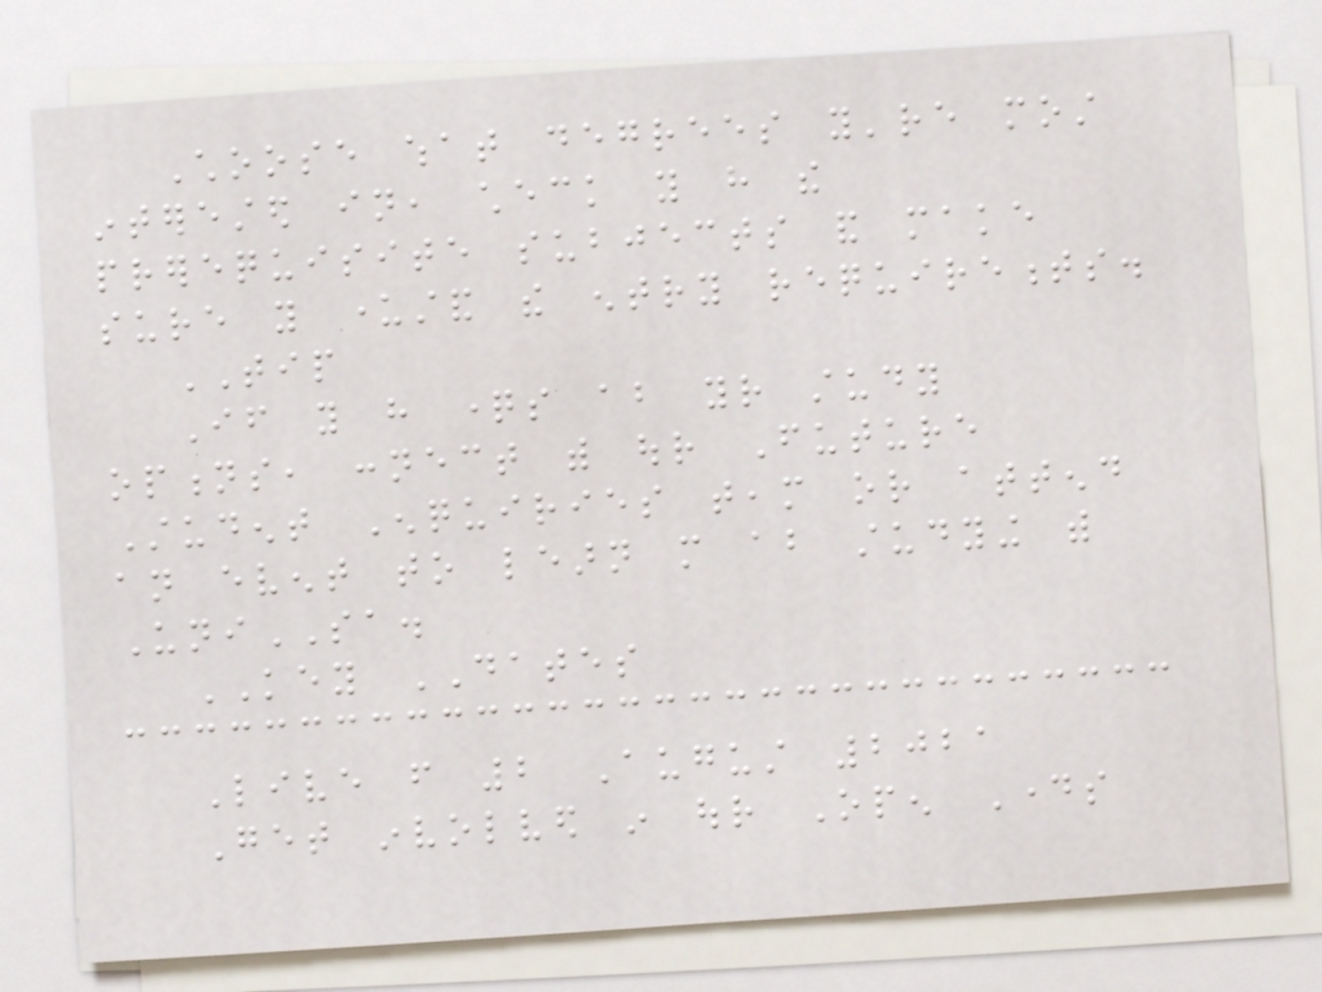Choose what degrees you're most
interested in, check you have the
prerequisite subjects and make
sure you understand the entry requirements.
TIP
If you have questions about your study
options, connect with our Future
Student Enquiries team or attend
an event to learn more about studying with
UniSA.
KEY DATES
Live from 2 August 2021
Get involved in our Open Days
